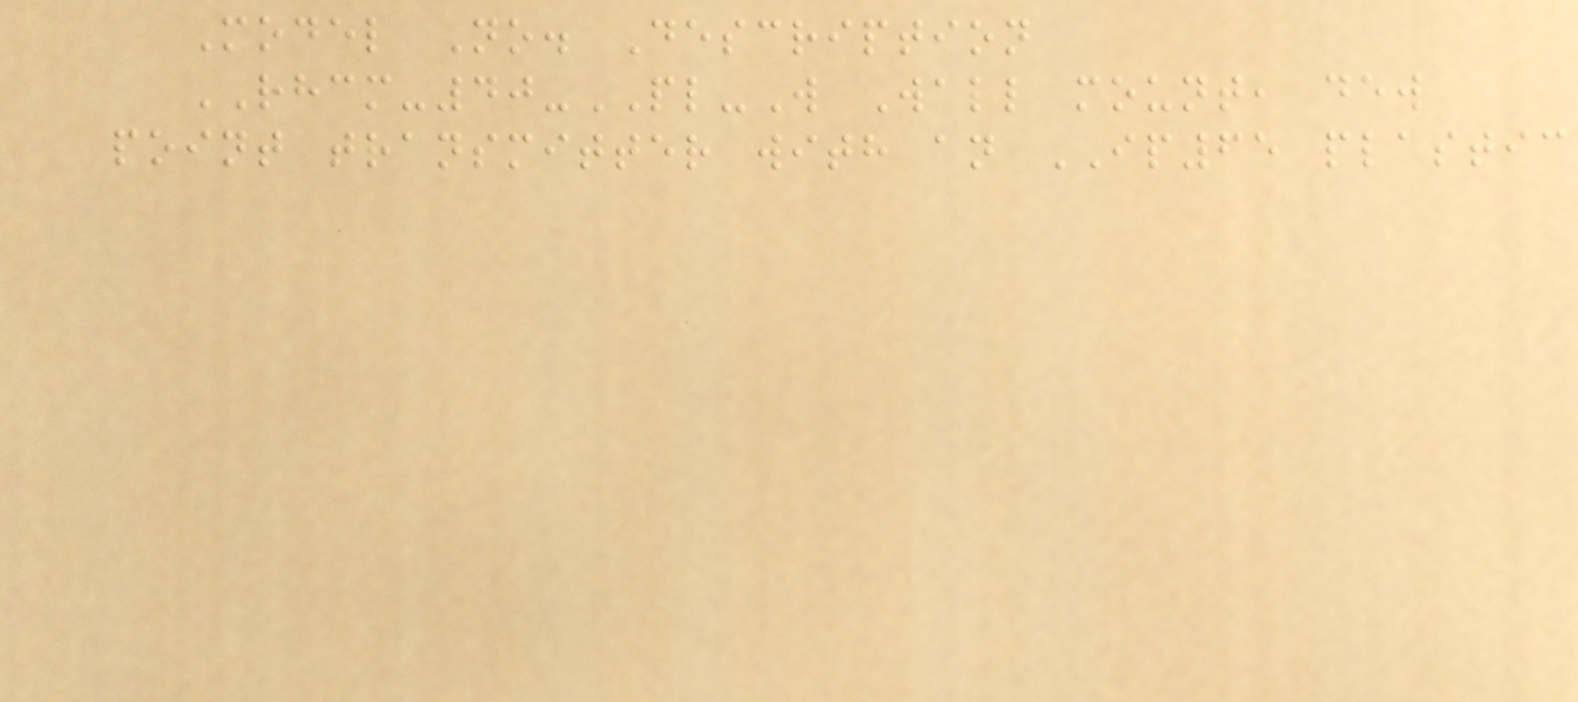Model No. Description
RHCM-40-PL-W Wall mount, dew
point transmitter with an IP65 plastic
